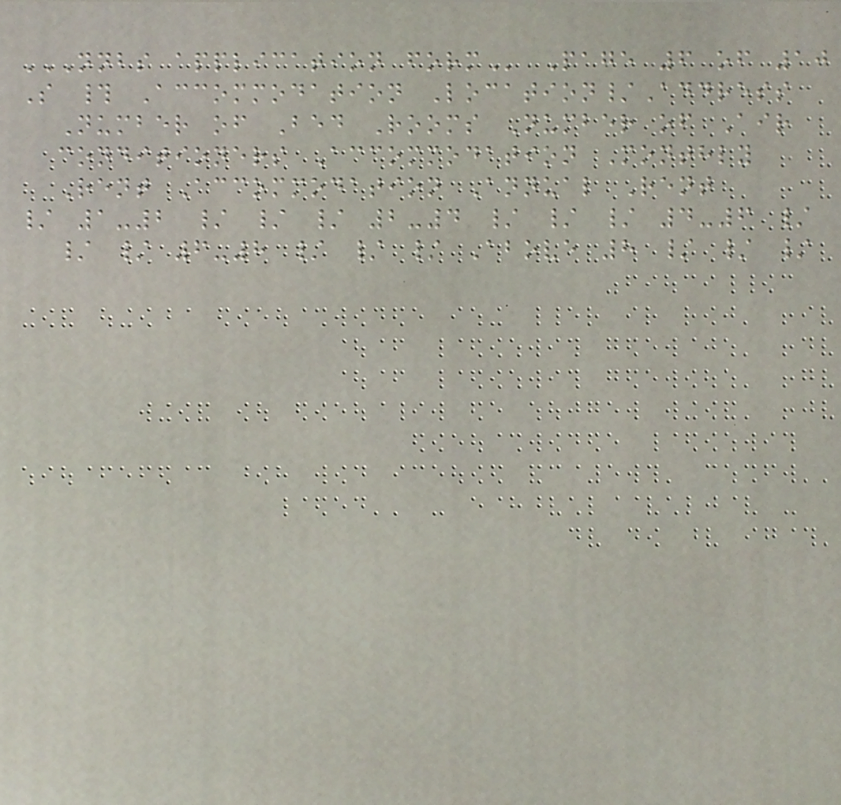NNBS APPLICATION FORM Page 6 of 10
S # Accommodation Location/Address
Number of Bed Rooms Number of Air
conditioners Accommodation Monthly
Rent Accommodation Annual Rent
/ 1-2 / / / 2-4 / / / 4-6 /
/ / 6-8 / / / Above 8 / / /
